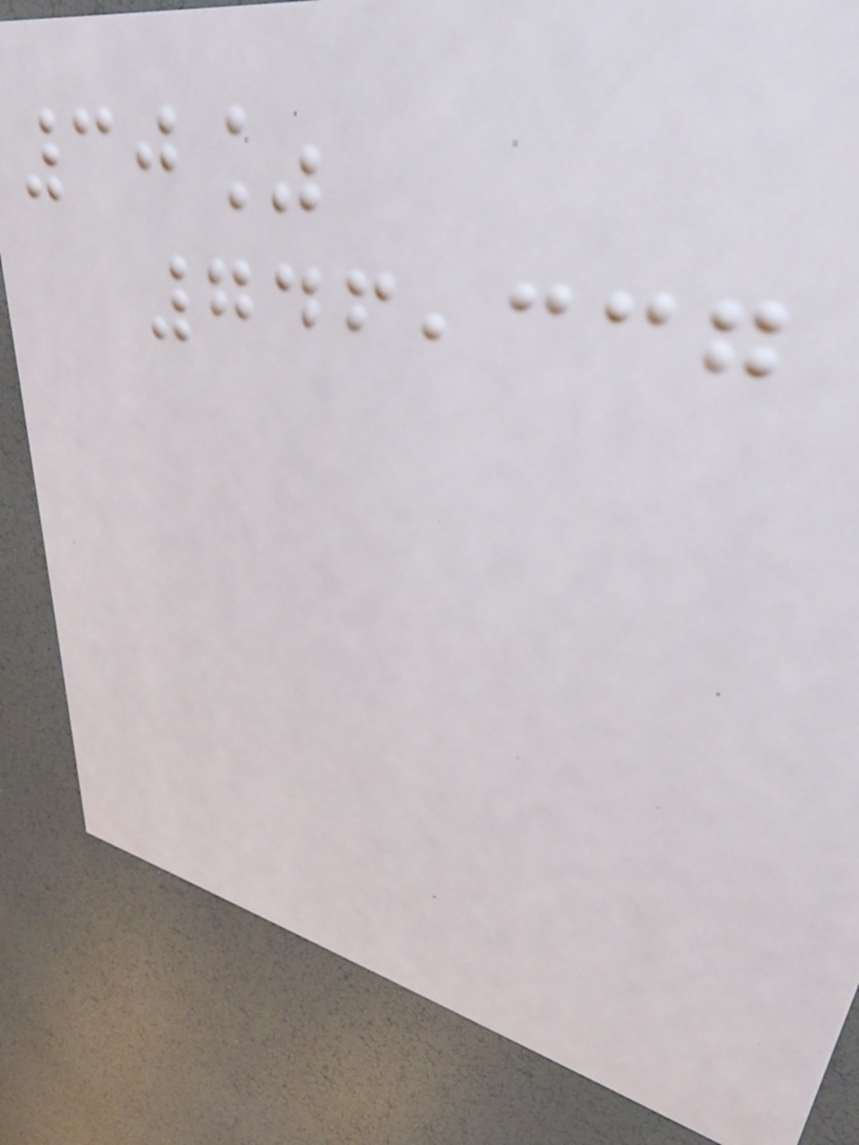30%
746,337
